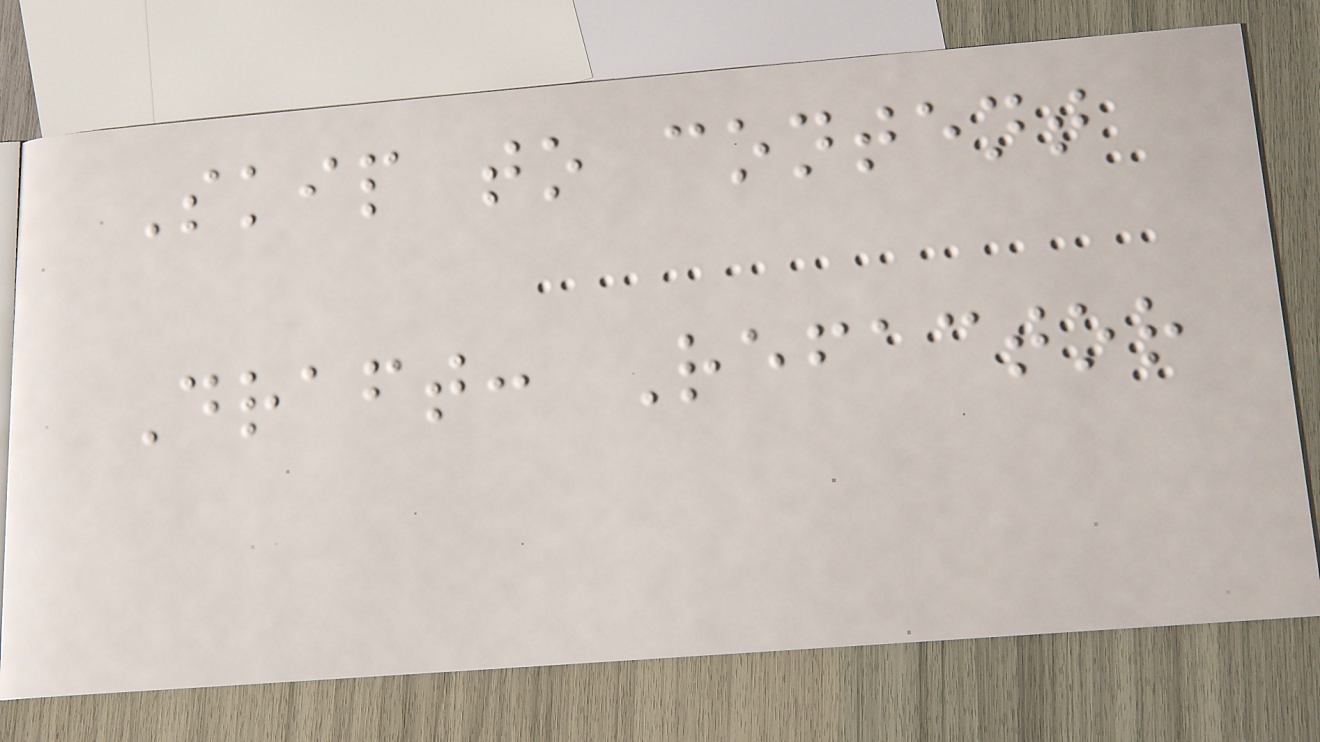Skip to content
Draft: Refactor
